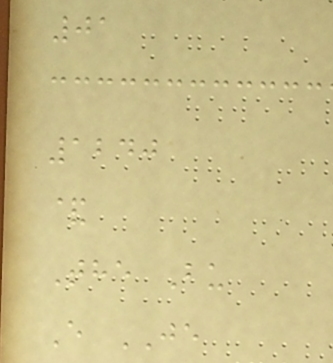01
1240
&
The Bu
E JE
